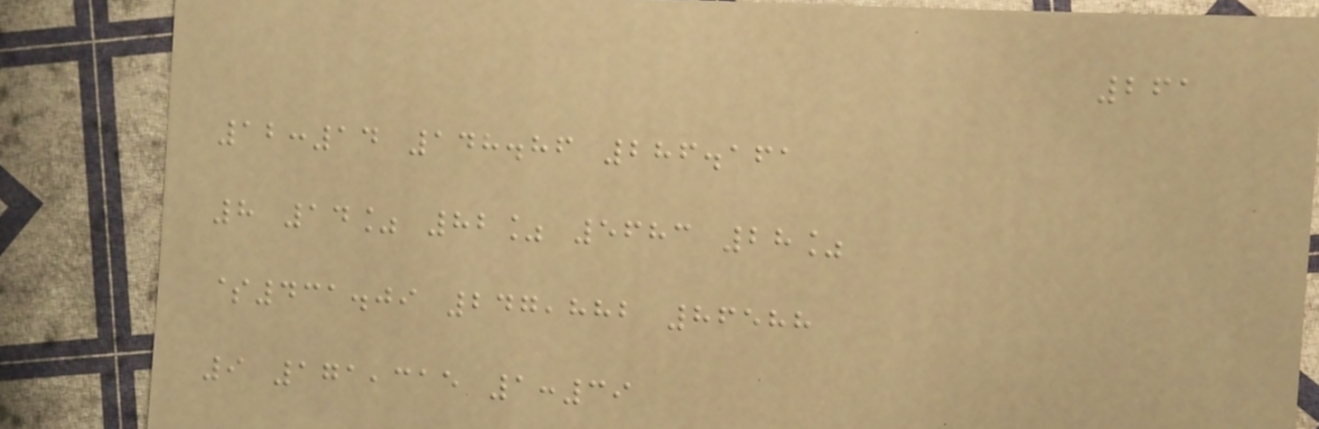261
12:14 148.86 286.161
8 14% 82% 5683 28%
$431.09 247,882 86588
9 171,315 1:39
